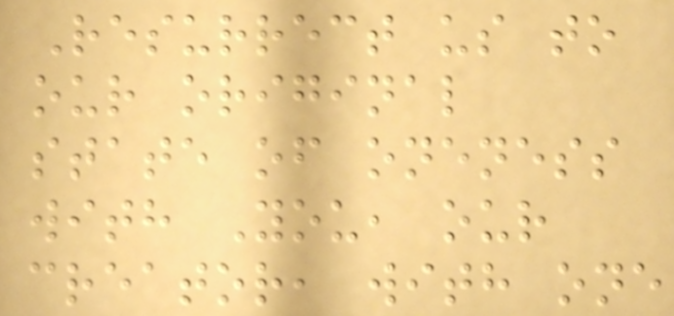Resurrect us to
our original
state of oneness
with You, our
creator, with one
